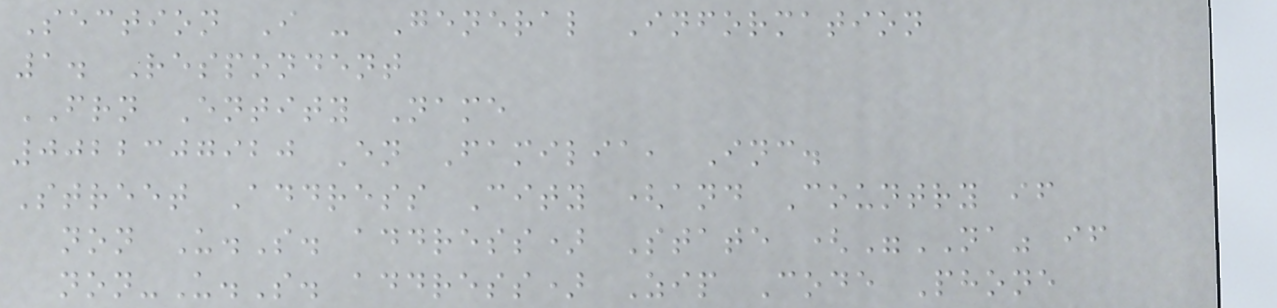Section I - General Information
1. Respondent
FRN Entity Name
0022307920 En Familia, Inc.
Street Address City (and Country if
non U.S. address) State ("NA" if
non-U.S. address) Zip Code Phone
